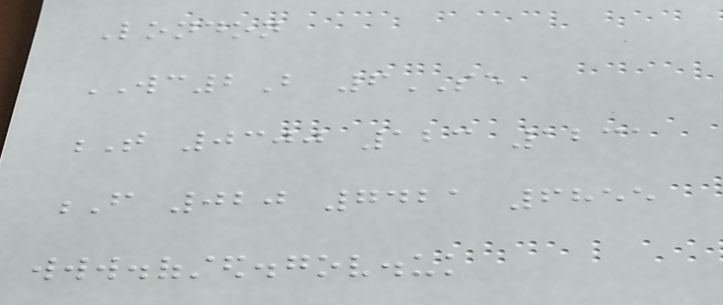London
WC2B 6SE
T 0300 123 1231
F 020 7421 6855
www.ofsted.gov.uk
